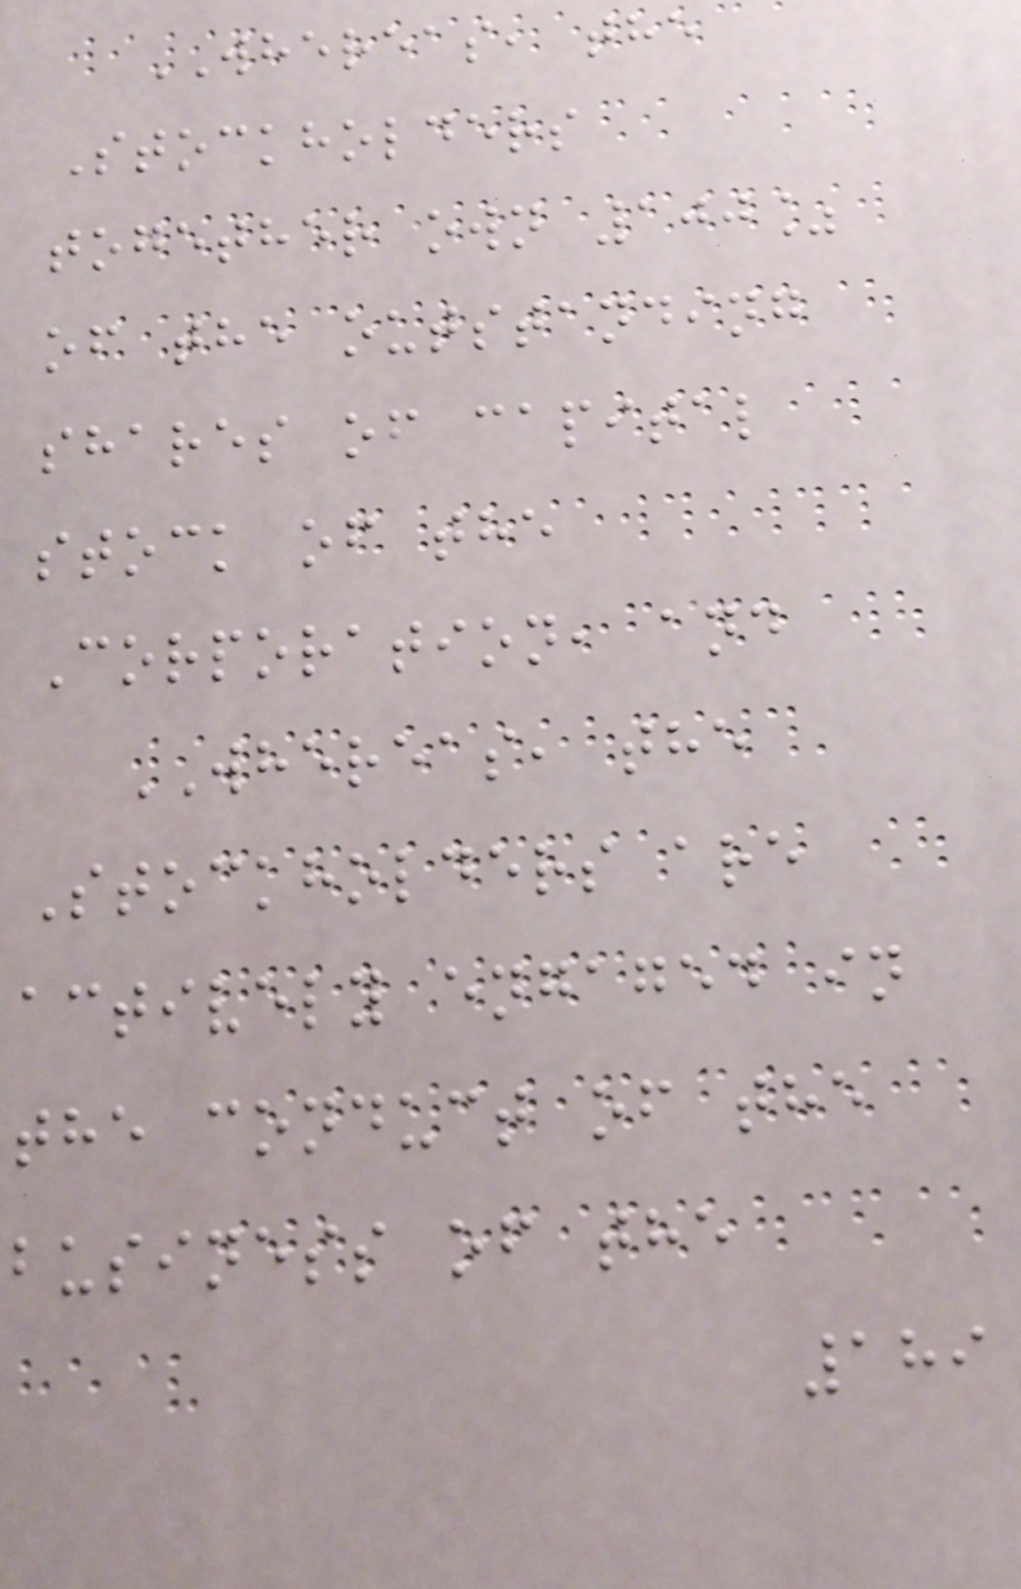WHEREAS, the
Stockholders
together own 100%
of the outstanding
shares of capital
stock of the
Corporation, and
WHEREAS, the
Stockholders are
actively engaged in
the conduct of the
business of the
189
